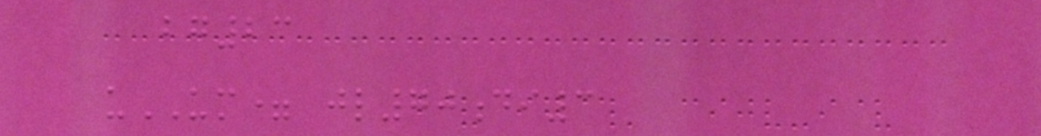bg23
uUM= jl70di3
